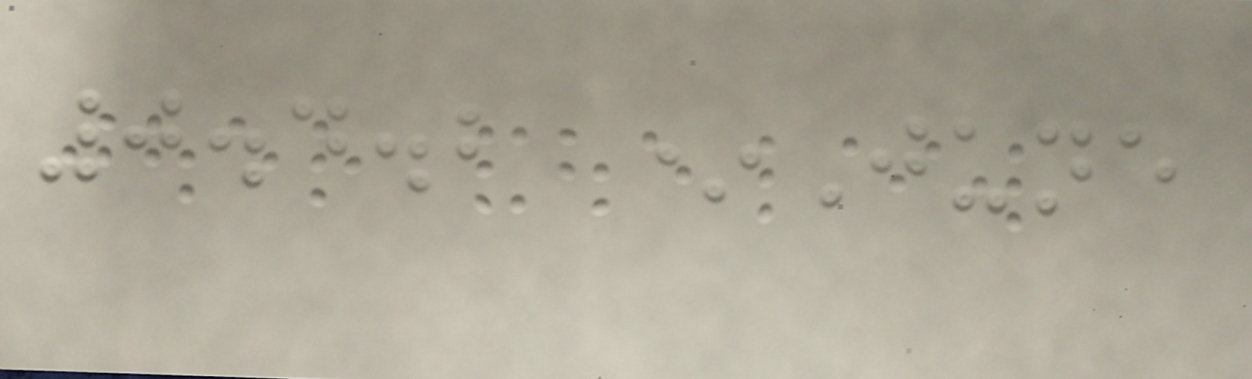0.4.2 *June
